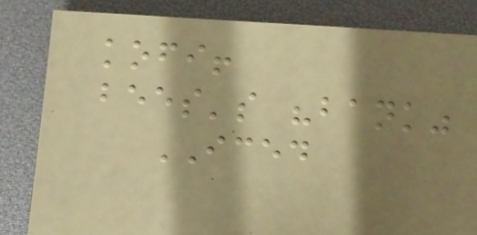kofi!
bees's "bank"
ICED
